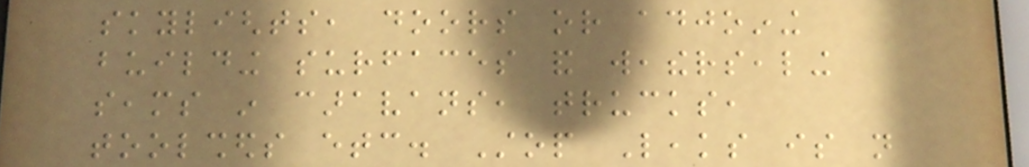skylights, doors or adjoining
building surfaces and weathersealing
seams in caravans, trucks,
toolsheds etc. Stop Leaks is not
